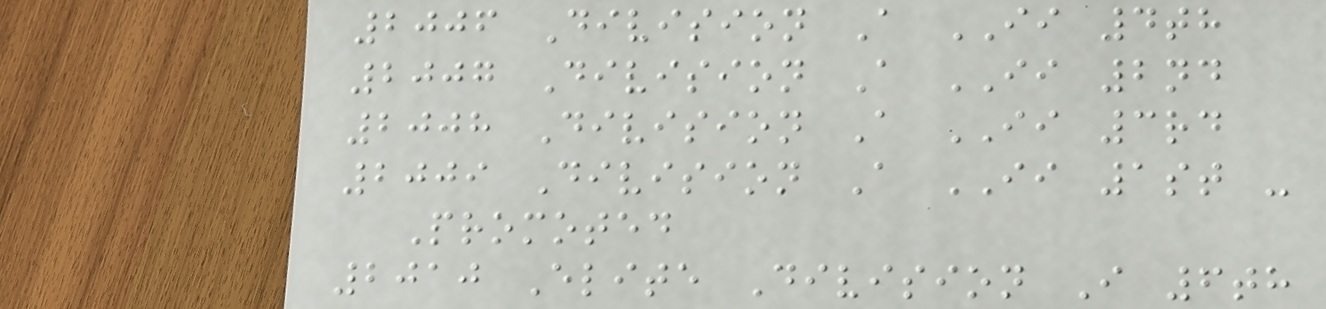2006 Division A II 4th
2007 Division A II 2nd
2008 Division A II 3rd
2009 Division A II 1st -
Promoted
2010 Elite Division I 6th
